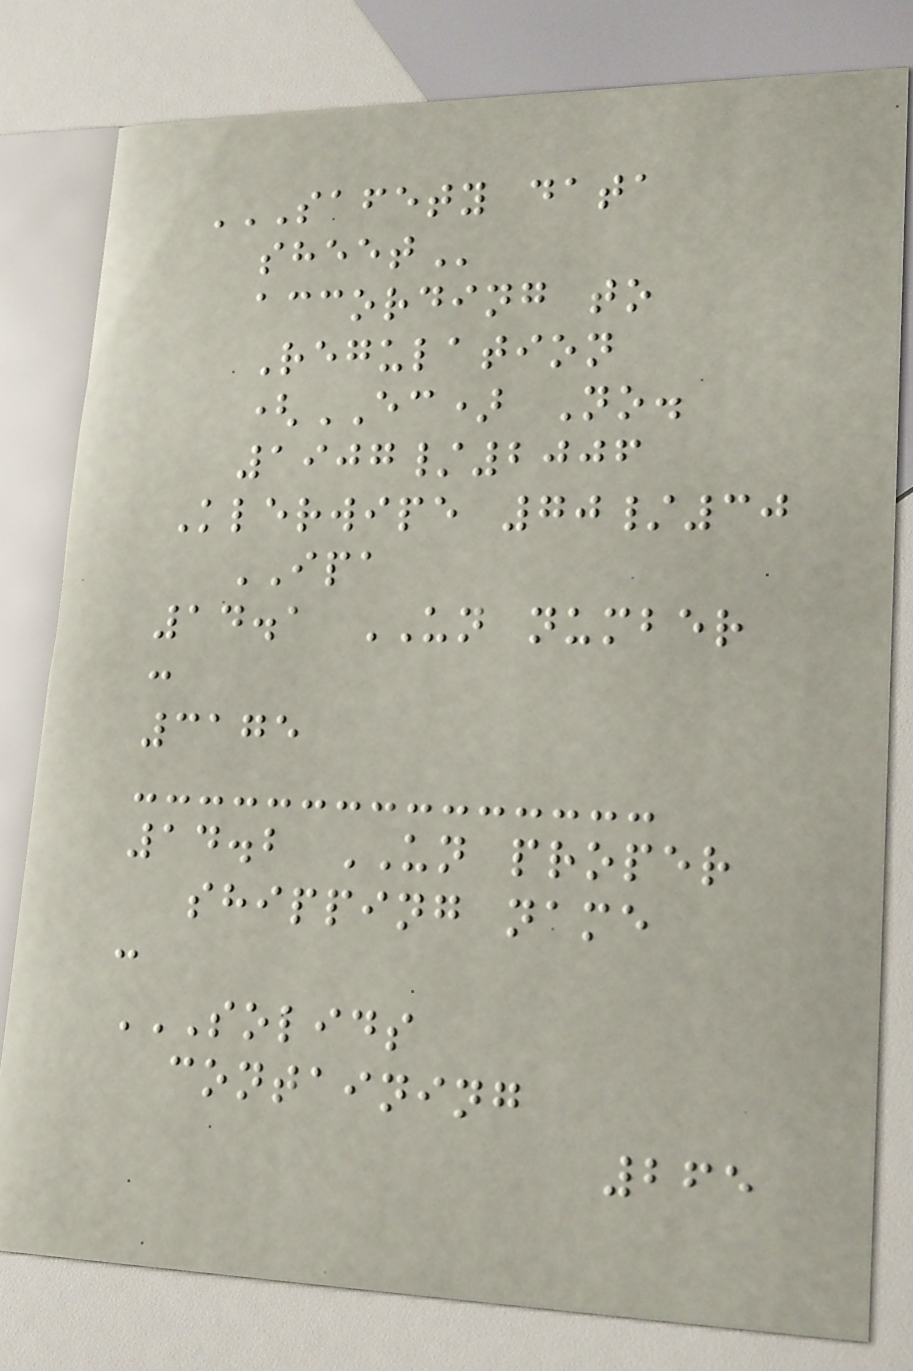SAFETY DATA
SHEET
according to
Regulation
(EC) No.
1907/2006
Klerwipe 70/30
IPA
14.1 UN number
:
3175
14.2 UN proper
shipping name
:
SOLIDS
CONTAINING
265
